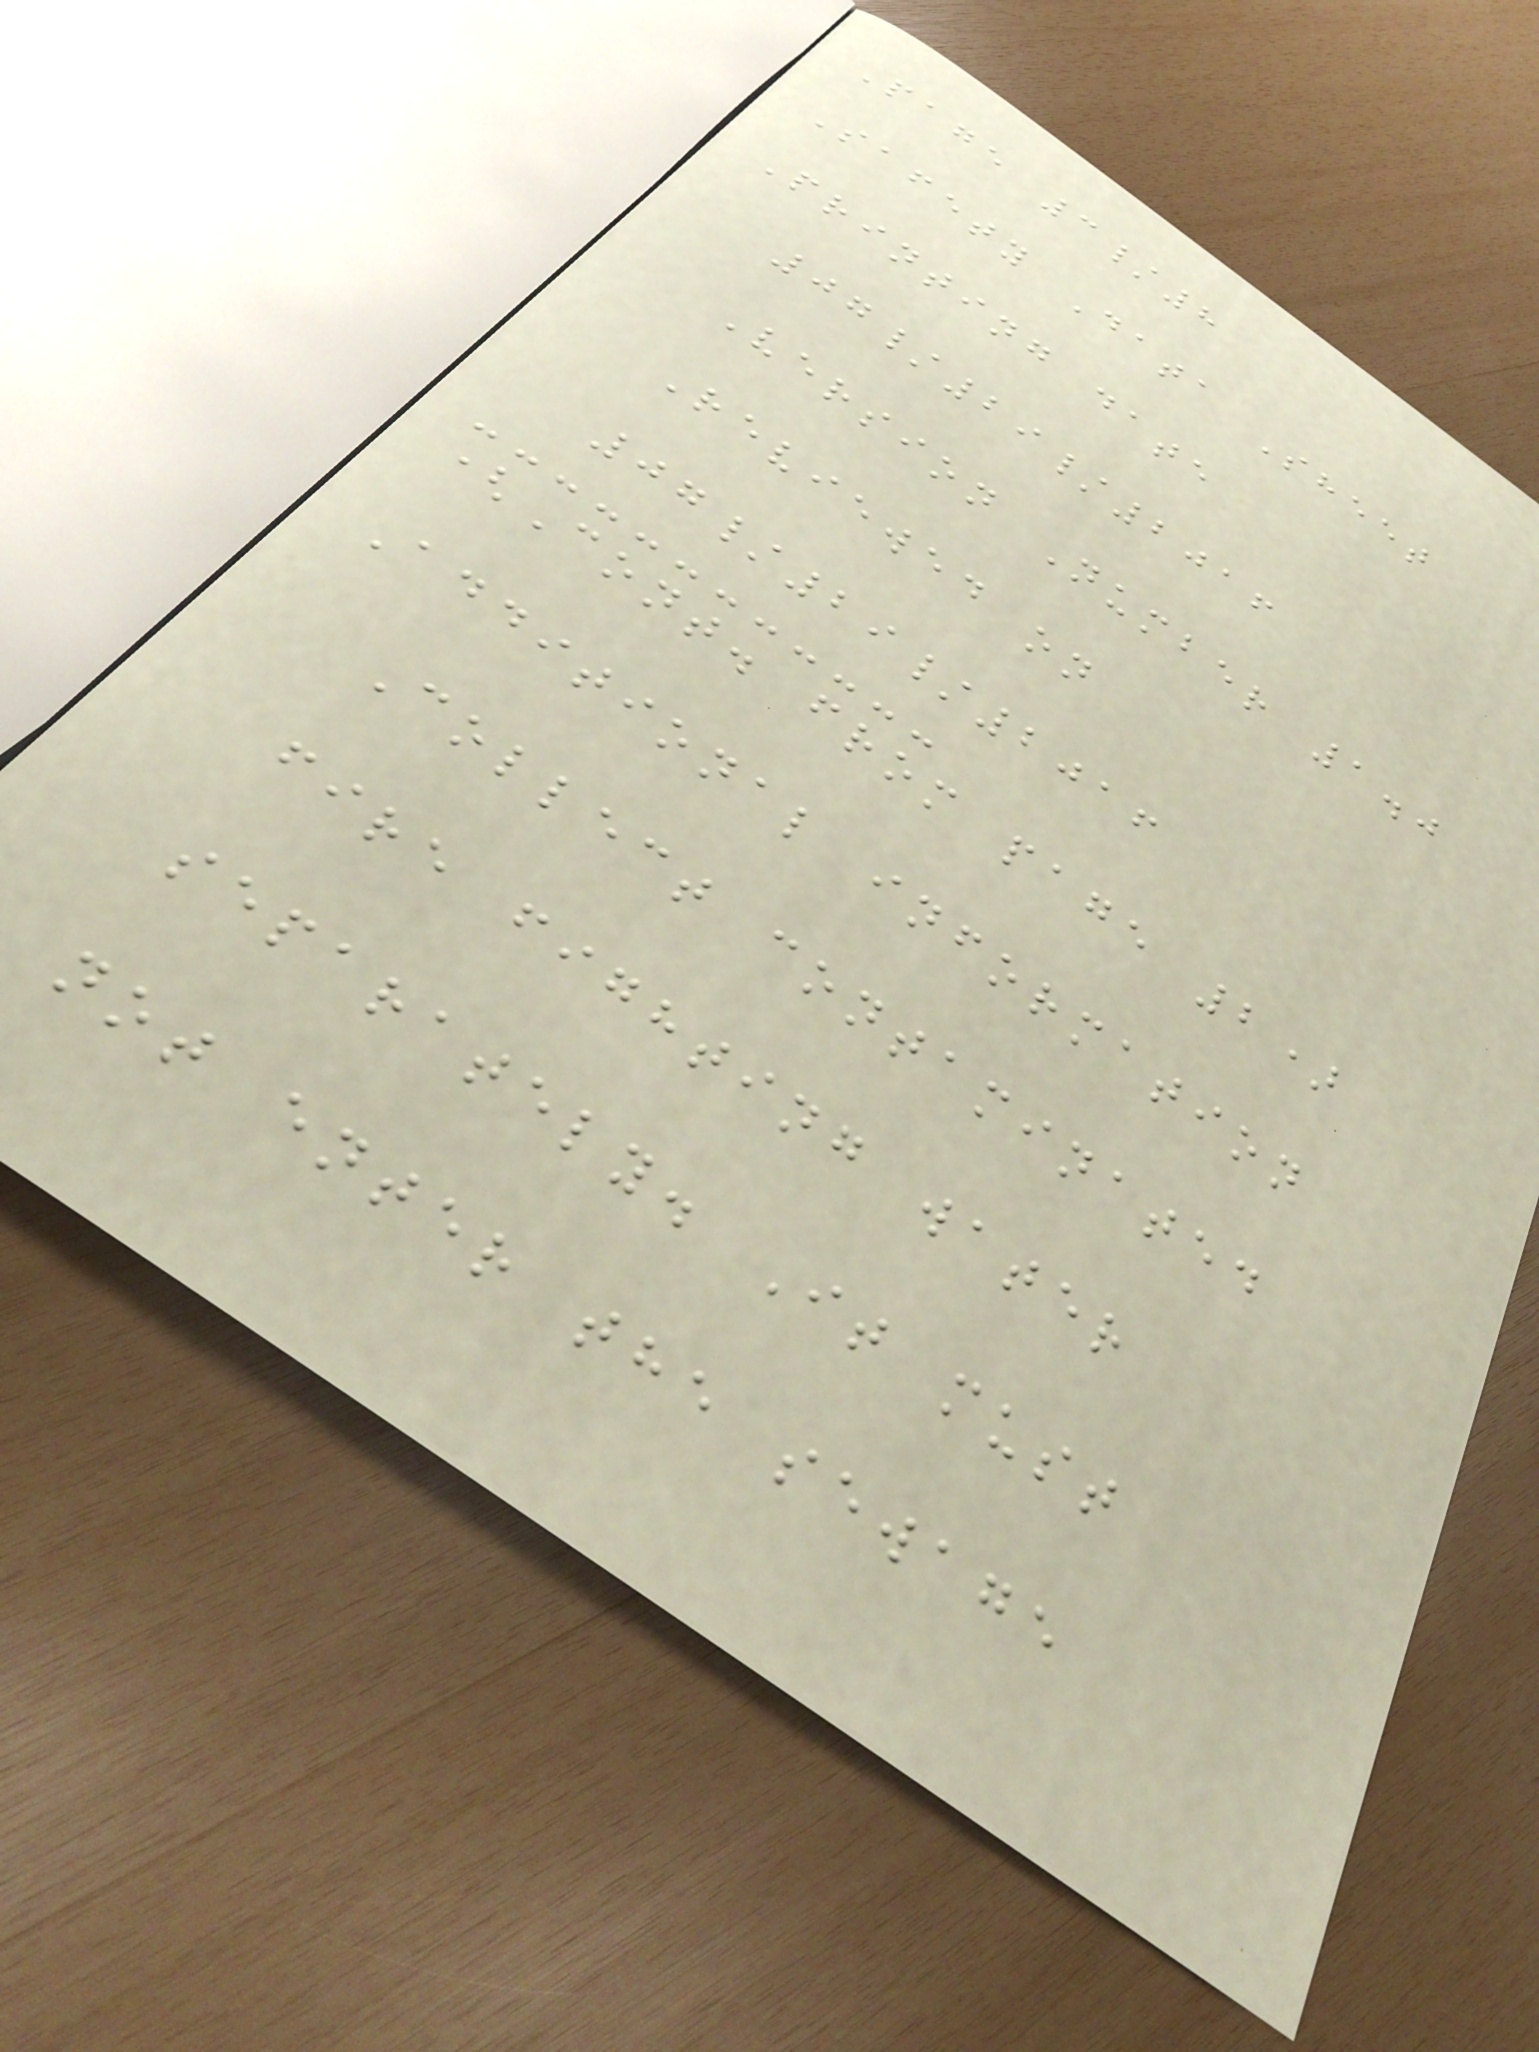Page 3/8
Safety Data Sheet
Printing date
07/29/2016
Version Number 1.0
Reviewed on
07/29/2016
(Cont. from page 2)
Additional information
Collect contaminated
fire fighting water
separately. It must
not enter the sewage
